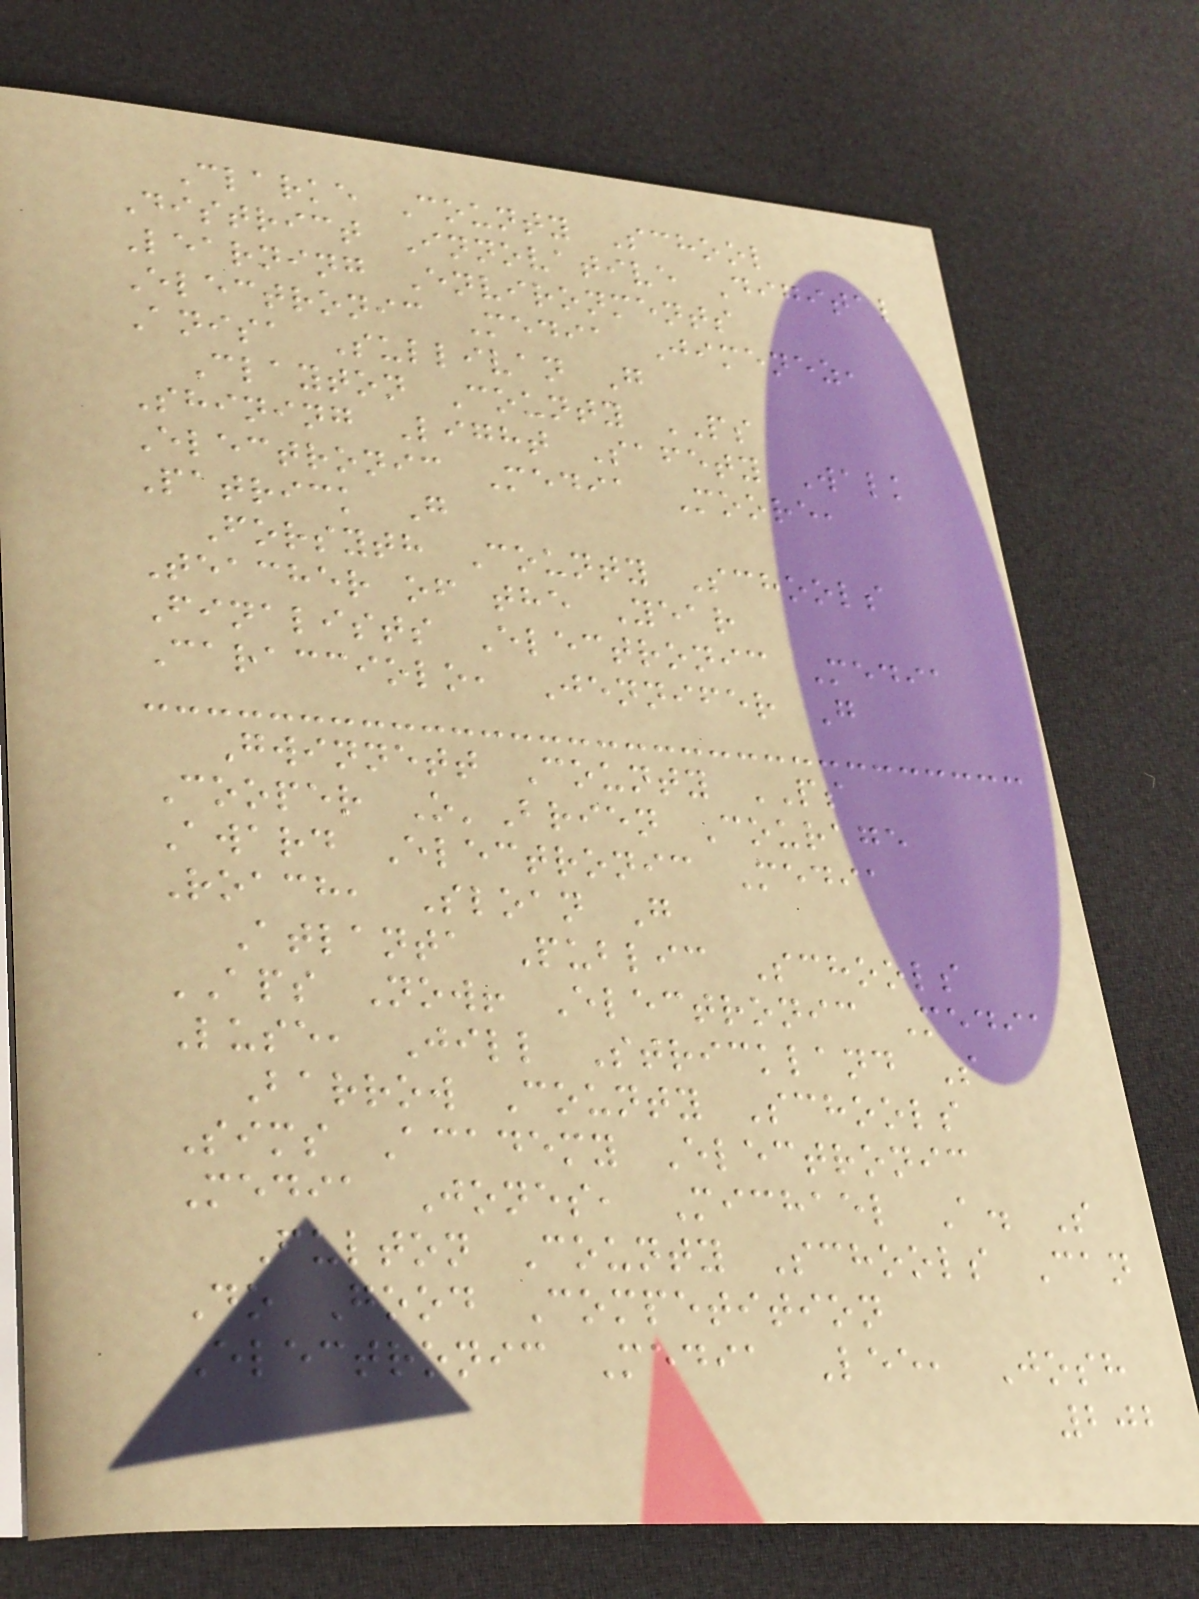Clarke County School
District Innovative Digital
Learning Environments
Electronic Media Jimenez,
Anisa Sullivan G
Clayton County PS
Shining Light Safety Walk
Electronic Media Moore,
Patrick G
Forsyth County Schools
Teacher of the Year
Finalists Electronic Media
Caracciolo, Jennifer G
Gwinnett County PS
Cooper O'Brien Courage
Award Electronic Media
Roach, Sloan G
Atlanta Public Schools
APS Now! Electronic Media
Luse, Jill Strickland S
Barrow County Schools
Sims Academy Electronic
Media Jones, Michael A. S
Fulton County Schools Can
Do Good Competition
Electronic Media Lee, Josh
202
